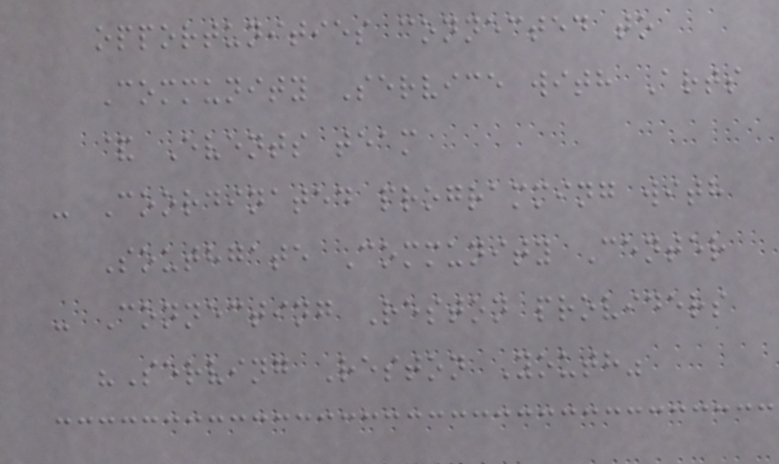opportunities connected to
Community Service with Arts
& Events team
- Coordinated programming with
Southgate Community Center
- Connecting Reston providers
"Serving Reston Youth"
